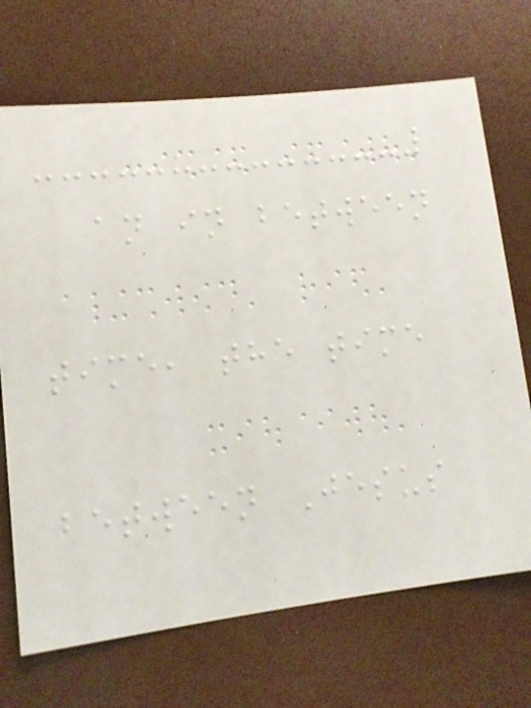an in between
time, the time
between Jesus
